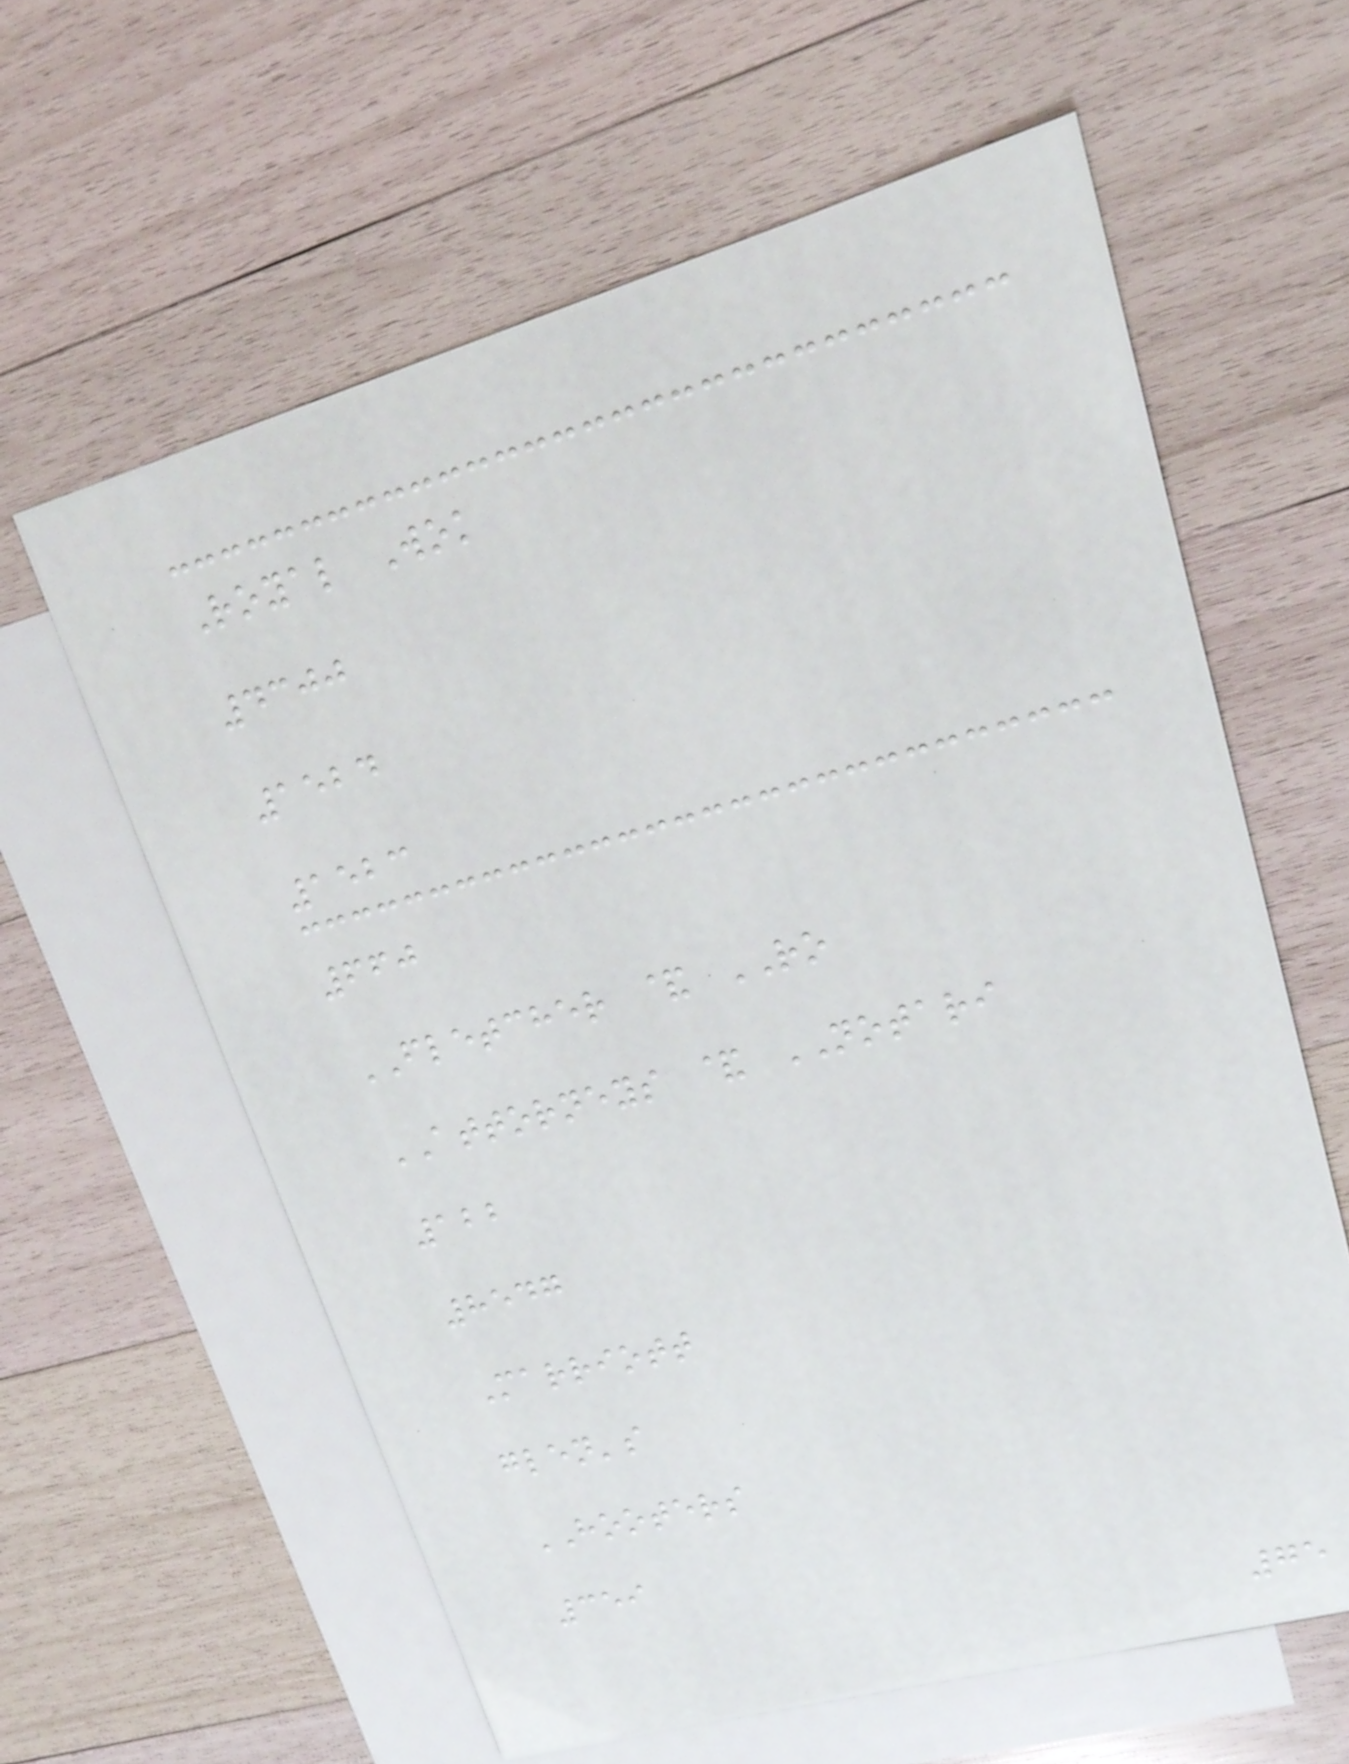Royal Wok
4300
1524
1523
660
FLETCHER & RO
ATTORNEYS & NOTARI
122
8547
Marriott
glen's
HOOTERS
359
75
